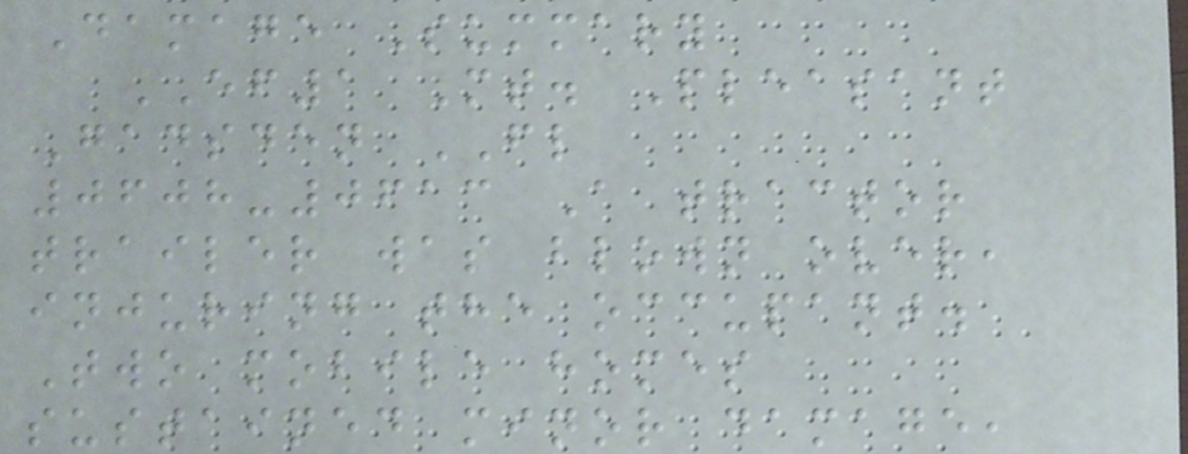Damage Summary
EF1 Mt. Pleasant
Gadsden FL
0608-0613 A tractor
trailer was blown over,
injuring the occupant.
Two mobile homes
sustained minor damage,
